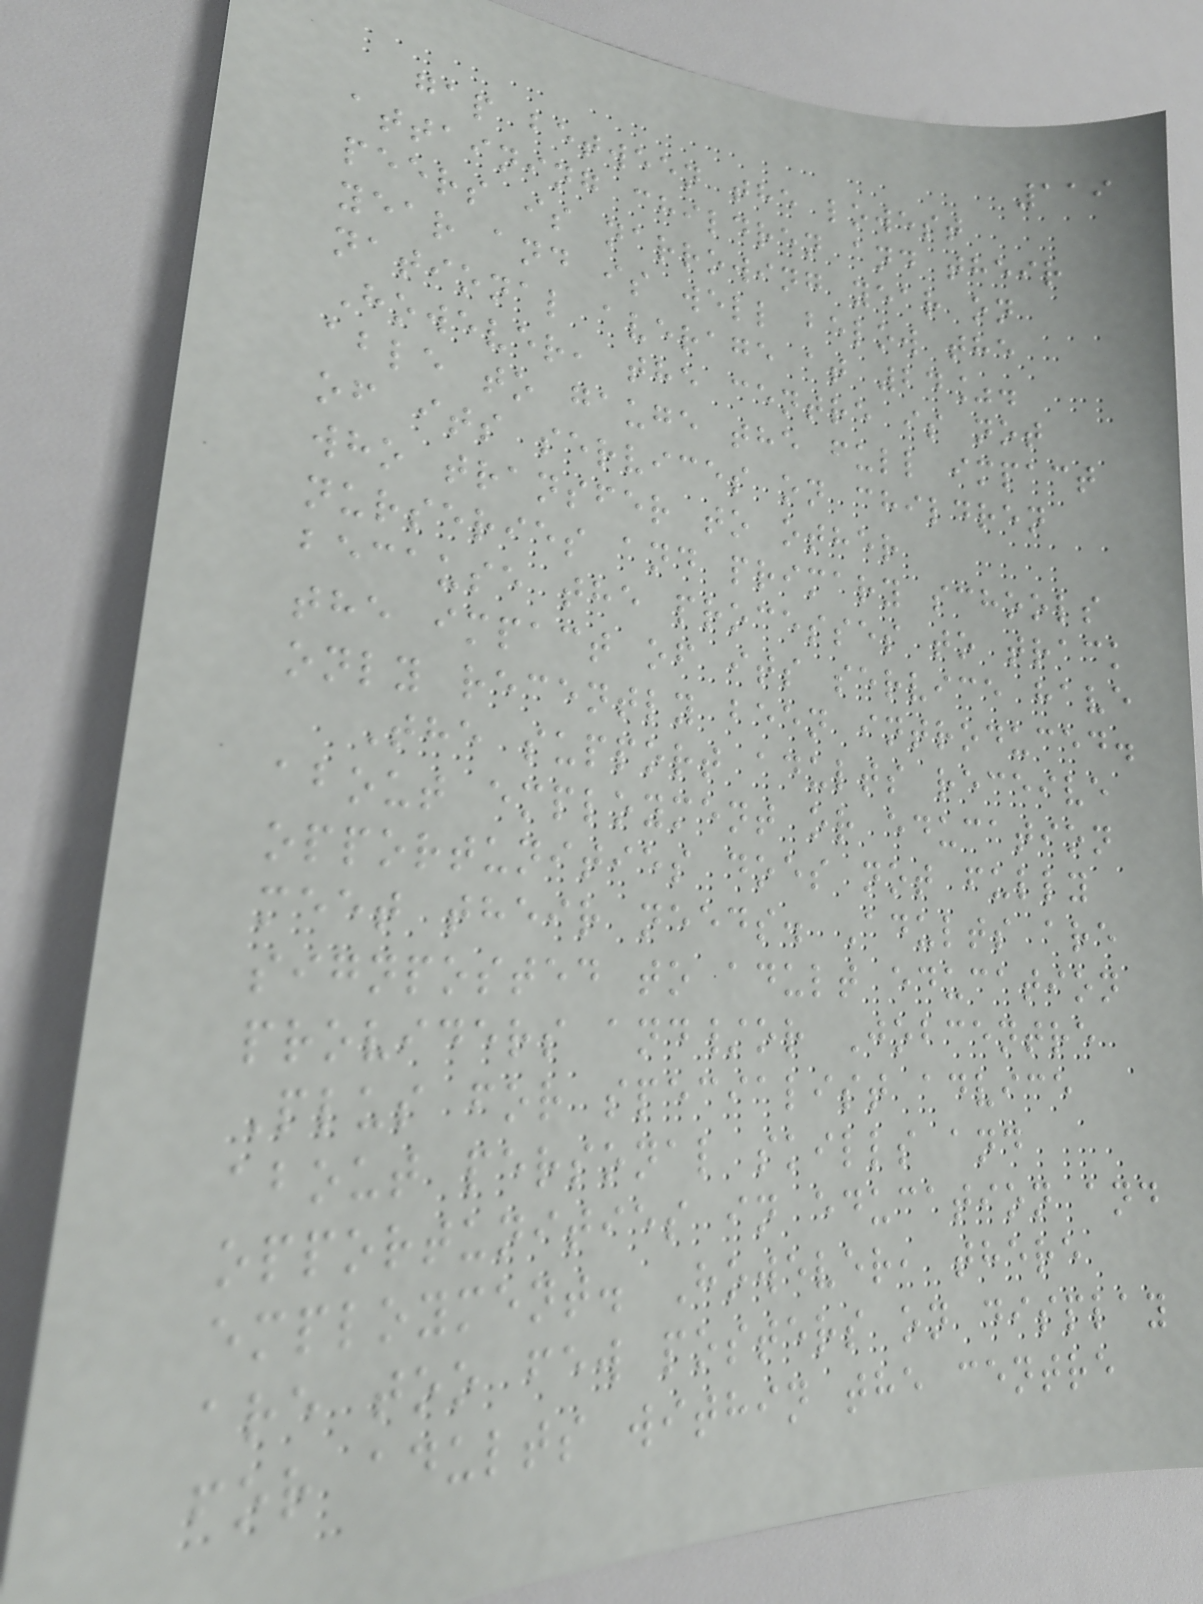119
gap between the lowest
attaining children and their
peers is narrowing year on
year and is well below the
national average at 24%.
However, the centre is not
able to gauge the full impact
of its services on children
who transfer to other
nurseries and primary schools
because the processes to track
the impact of its service have
only recently been introduced.
The support adults receive
about employment or education
opportunities does not fully
meet their needs. Adults are
signposted to adult education
providers and/or Jobcentre
Plus for specialist advice
about personal skills and
opportunities in education and
employment. However, there
are too few posters on display
for adults within the centre
